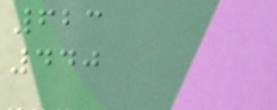623
440
